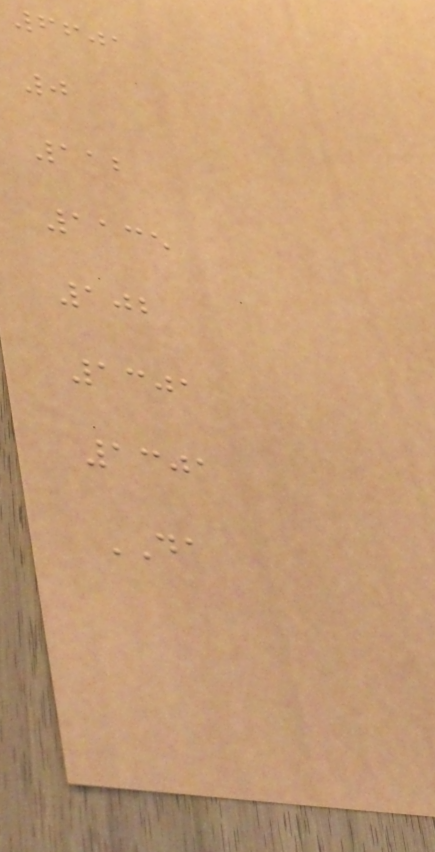6601
0
112
1135
102
1301
1301
DA
